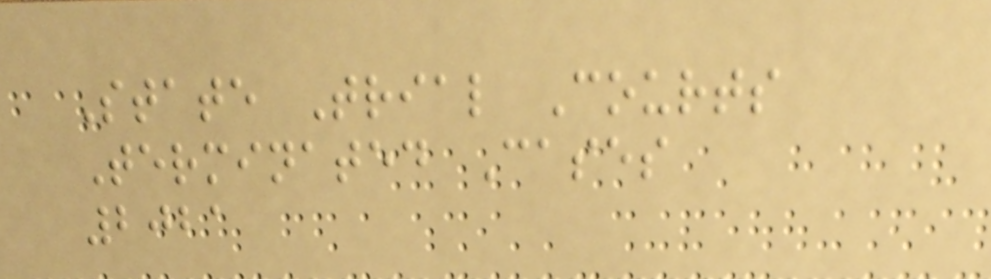State Trial Courts
Terminated Cases
2021
